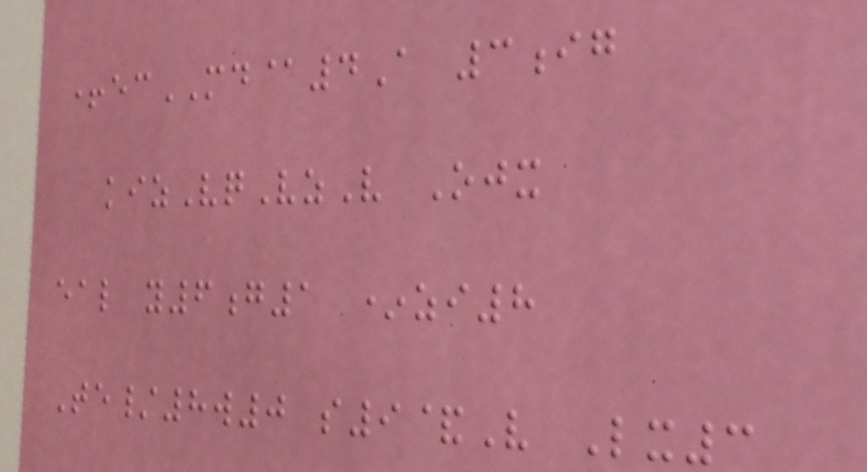+ecMD@4A 3ig
kizVqVzV Ojx
eal y6g1 *zi8
Te/8w0 s9&V Lx3
